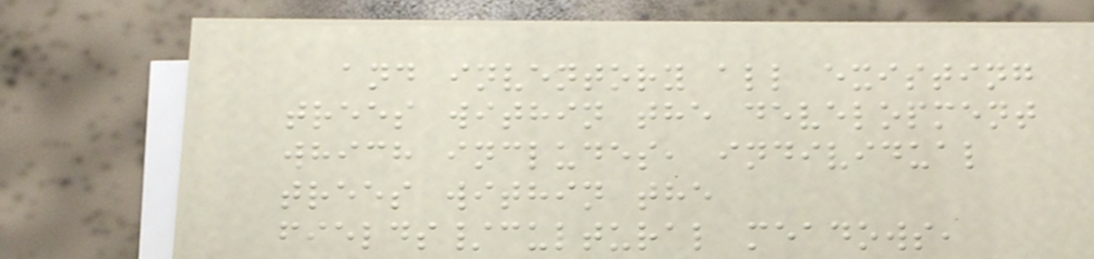and inventory all existing
trees within the development
which includes, individual
trees within the
fields/cultural meadows,
